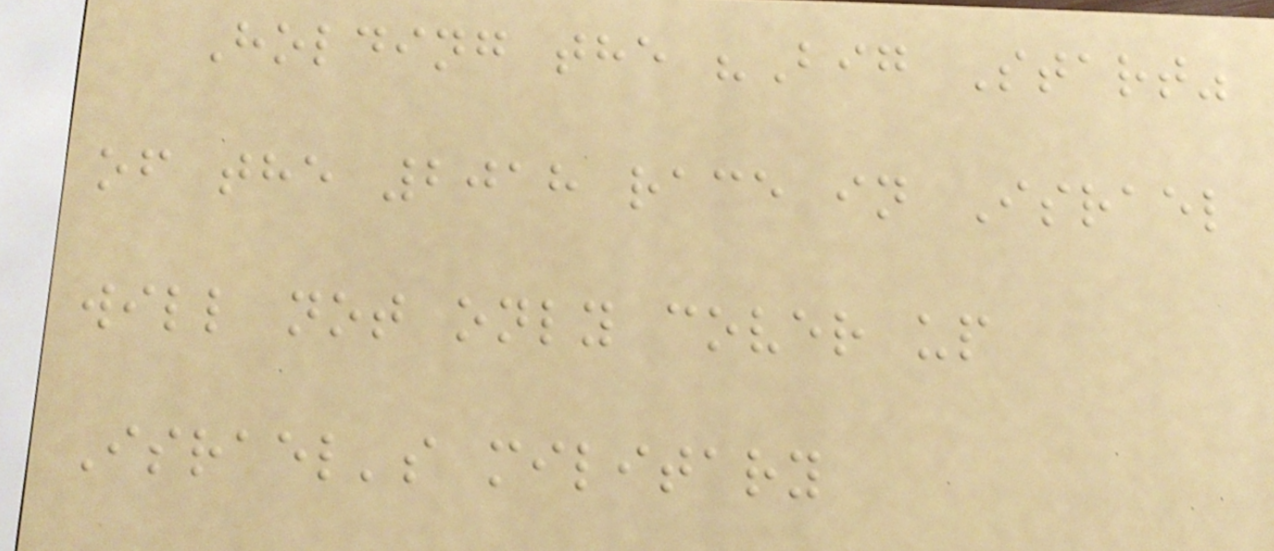Holding the "Big Start"
of the 2018 race in Israel
will not only cover up
Israel's military
